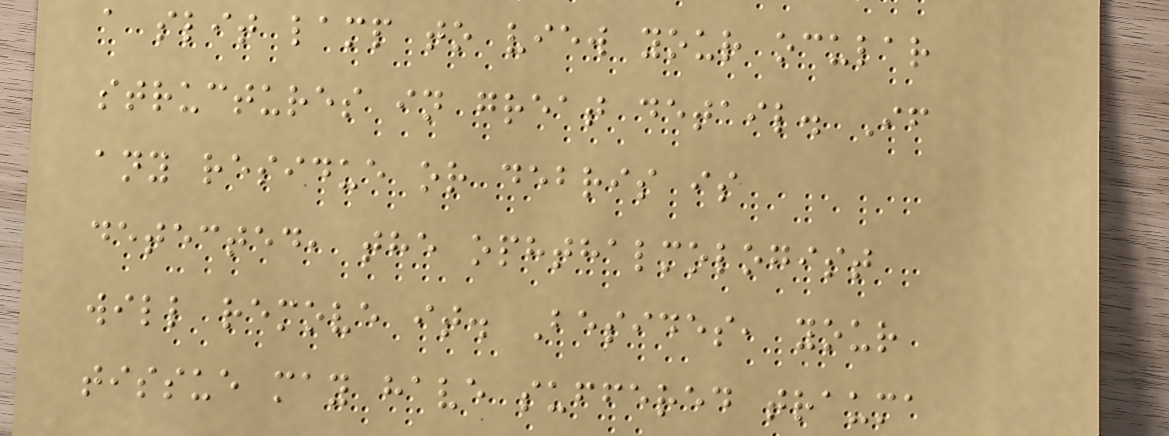a slit lamp to view your ocular
structures in great detail. If
any residue or debris is
detected, the ophthalmologist
will remove it. Besides, your
tissue may have suffered trauma
